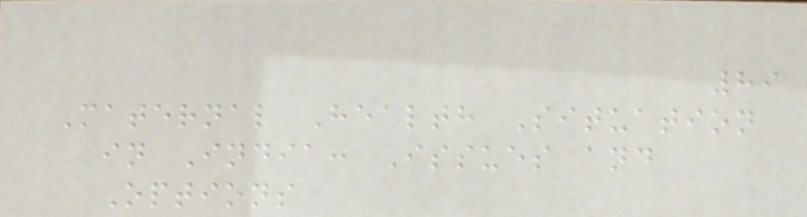89
Maternal Health Situation
in India: Issues and
Options
